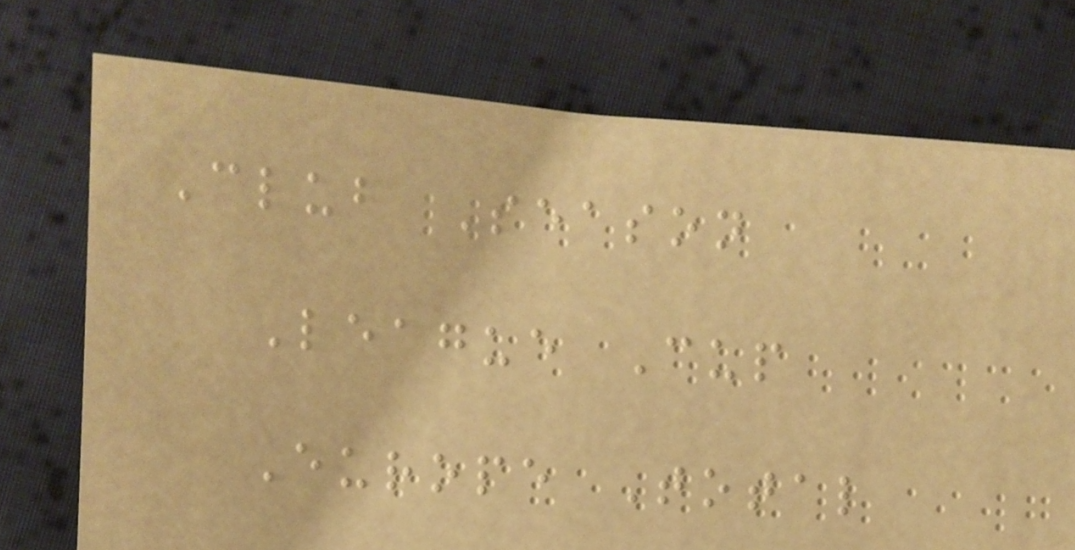Club Season
League Cup
Europe Total
